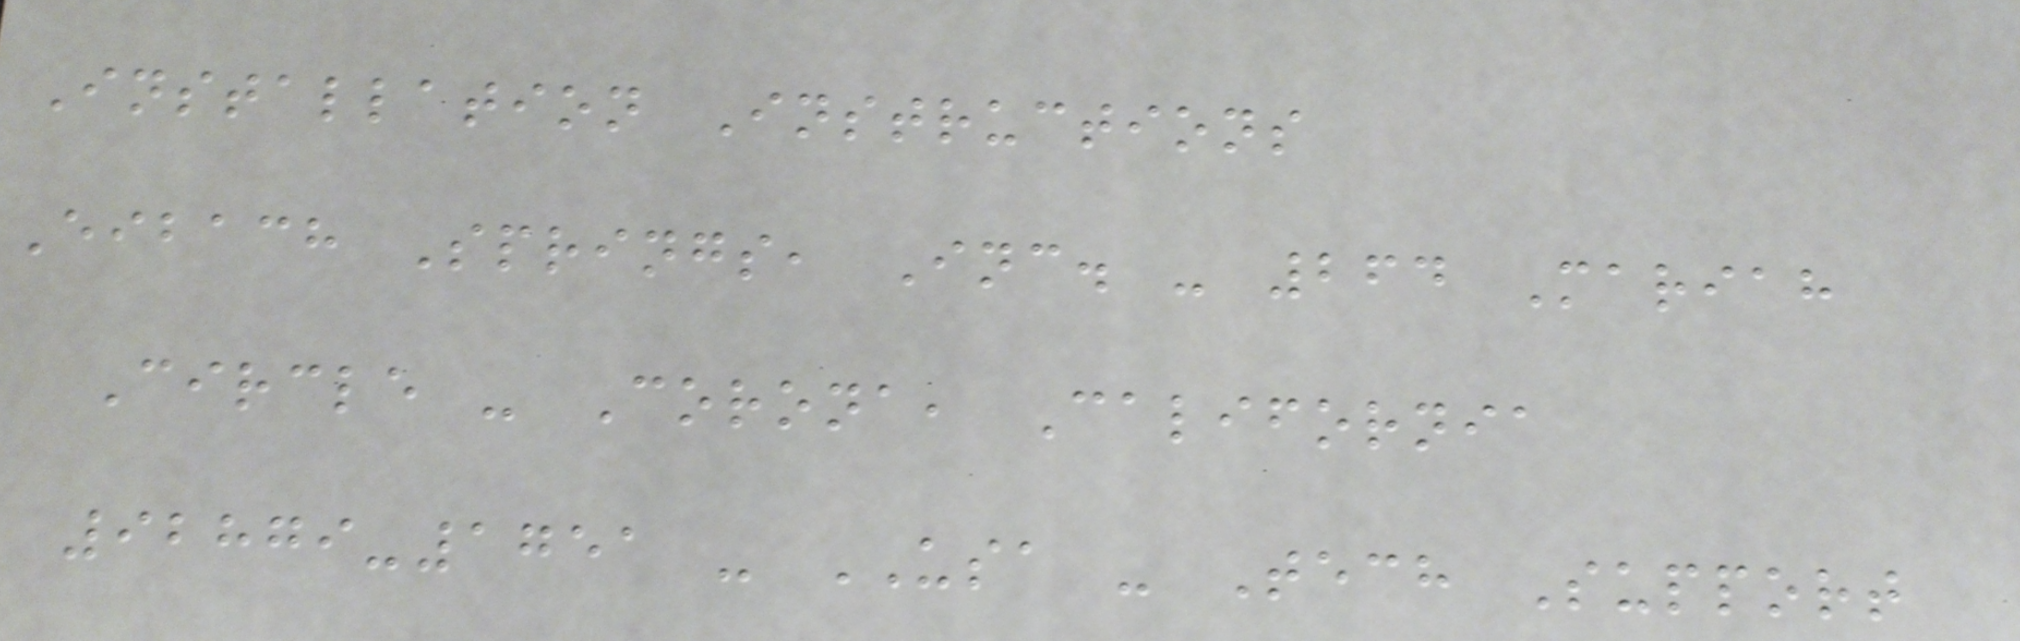Installation Instructions
Eibach Springs, Inc. - 264 Mariah
Circle - Corona, California
92879-1751 - USA - Tech Support
